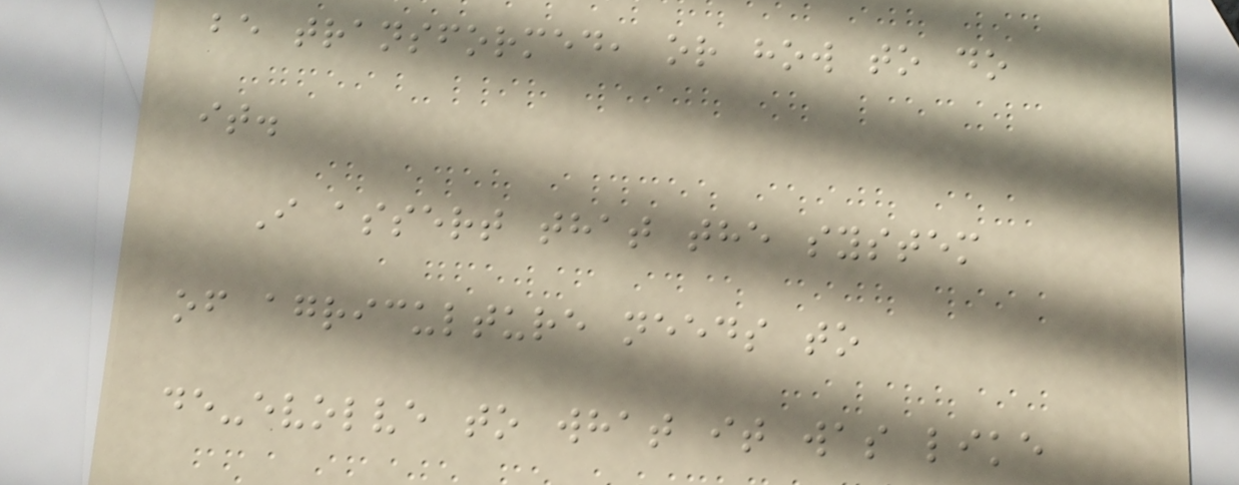be transformed, or how to do
it.
I assert that the system
of agriculture needs to
de-evolve to what it was like
